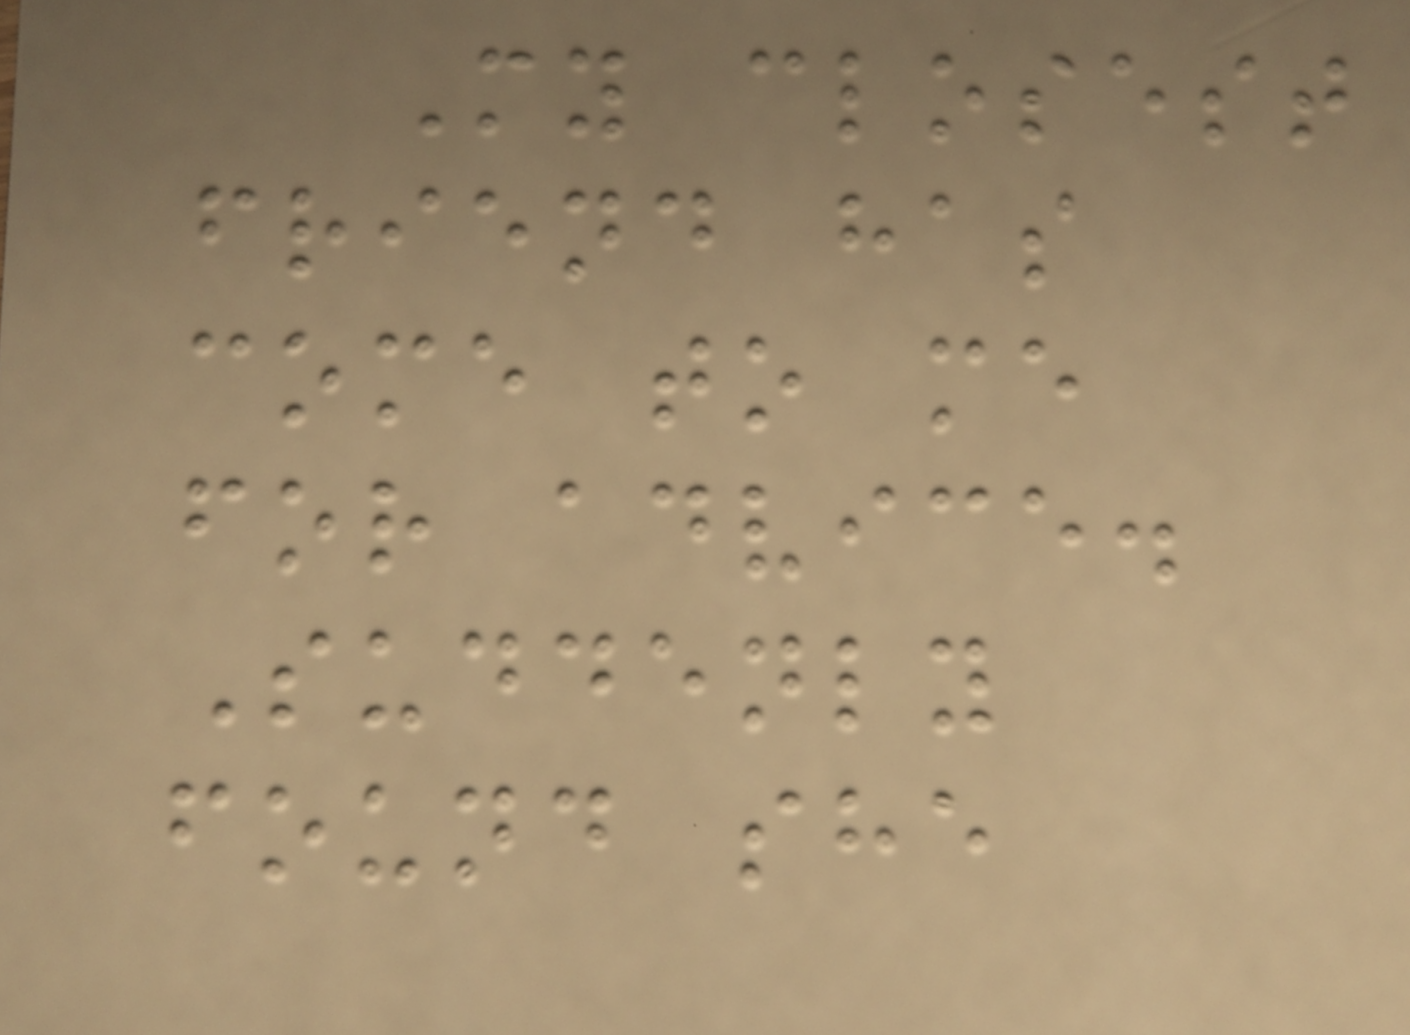My closest
friend has
come to me
for advice.
Suddenly
found she
